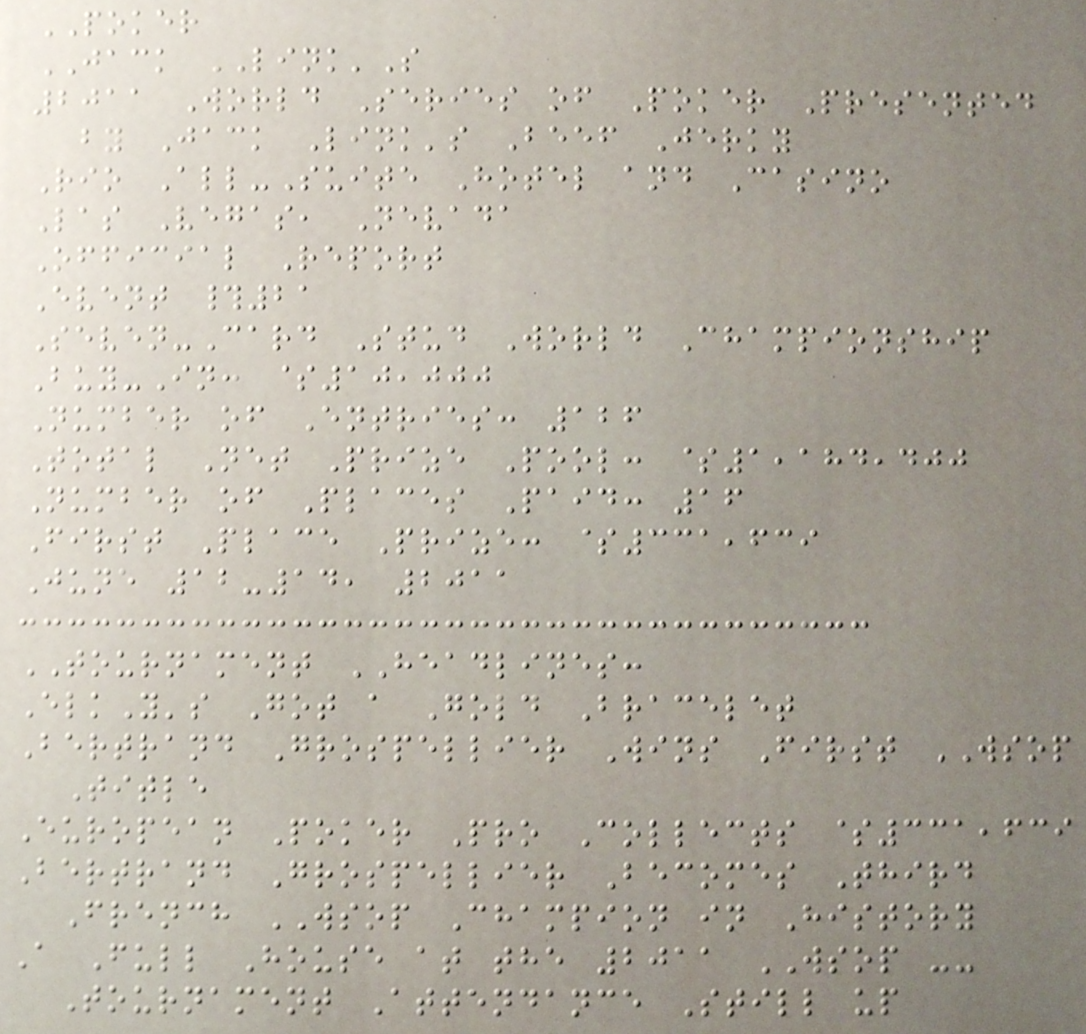POKER
JACK LINK'S
2011 World Series of Poker Presented
by Jack Link's Beef Jerky
Rio All-Suite Hotel and Casino
Las Vegas, Nevada
Official Report
Event #21
Seven-Card Stud World Championship
Buy-In: $10,000
Number of Entries: 126
Total Net Prize Pool: $1,184,400
Number of Places Paid: 16
First Place Prize: $331,639
June 12-14, 2011
TOURNAMENT HEADLINES:
ElkY's Got a Gold Bracelet
Bertrand Grospellier Wins First WSOP
Title
European Poker Pro Collects $331,639
Bertrand Grospellier Becomes Third
French WSOP Champion in History
A Full House at the 2011 WSOP --
Tournament Attendance Still up
